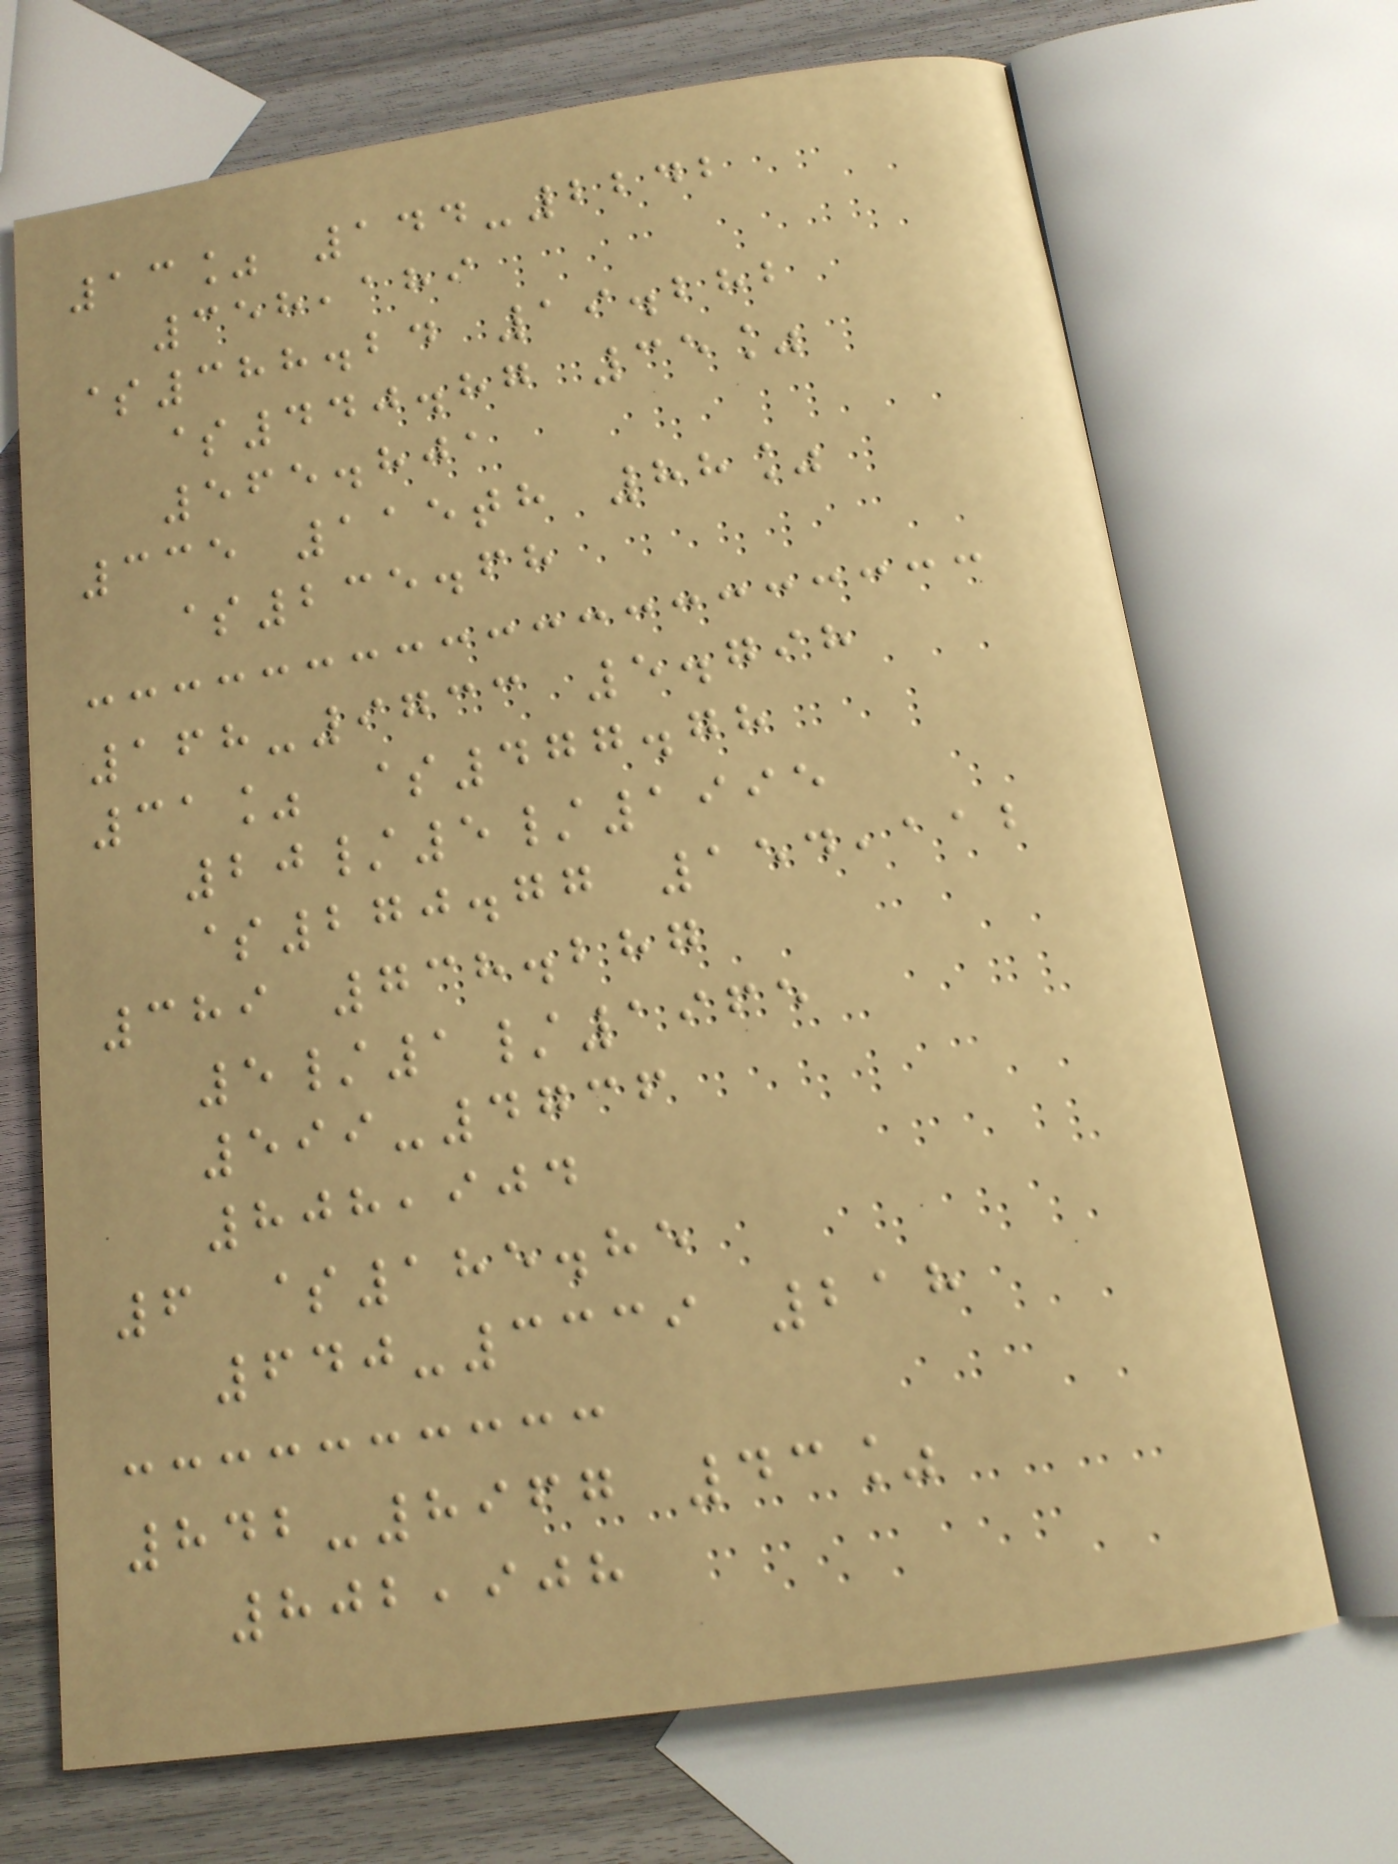13% 144-2242
358,189
$388.24 19.282
$440.87 35%
565.801
335 115th 88%
$235.68
168-9733 5.798
31% $477.78
20/5/1995
$270.77 154,112
389 738.287
5/1/1965
599-4736
808,904
6 $185.85
640-3339 218
842-8967 43%
802,908
